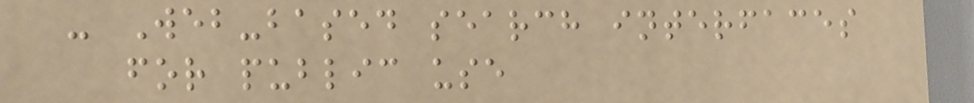- Web-based search interfaces
for public use
